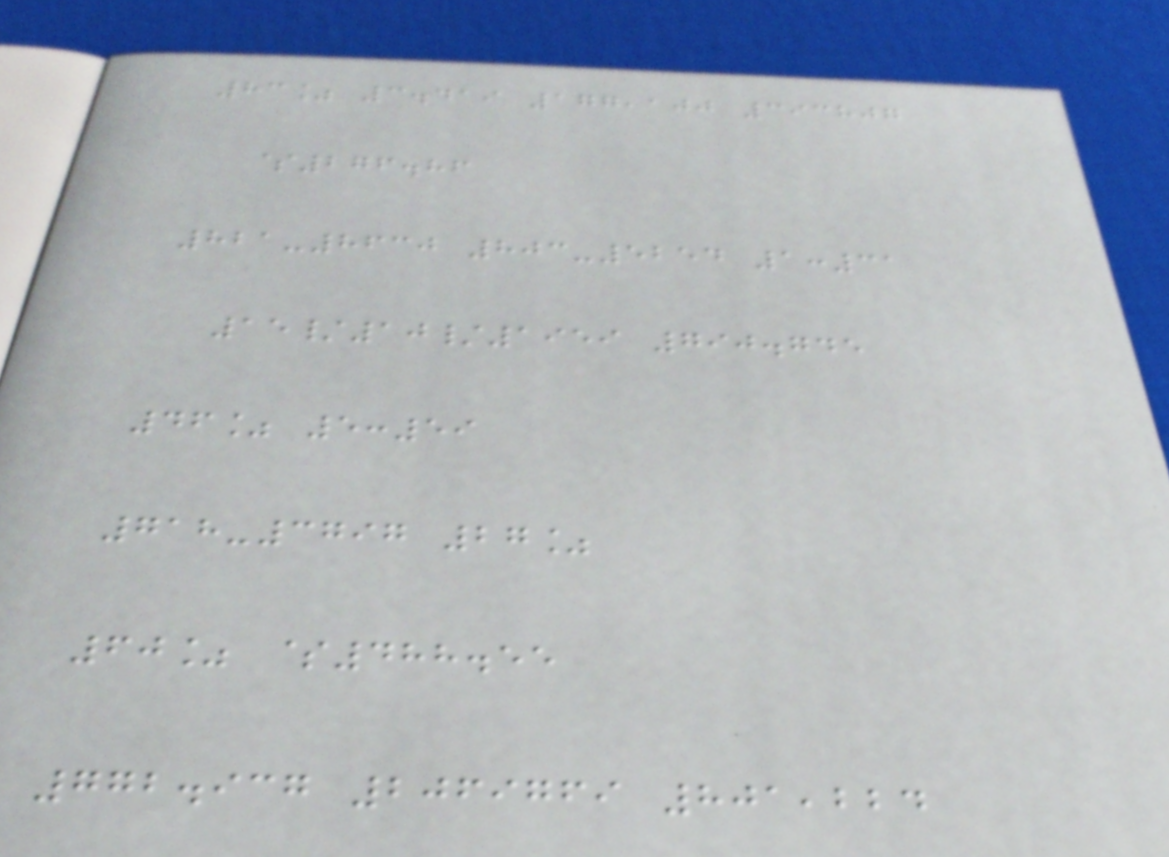83% 3.419 177,100 393807
$276.86
821-8630 803-5254 1:31
15/10/1959 790.745
46% 5:59
718-3797 27%
60% $488.55
772.937 2069769 801,224
